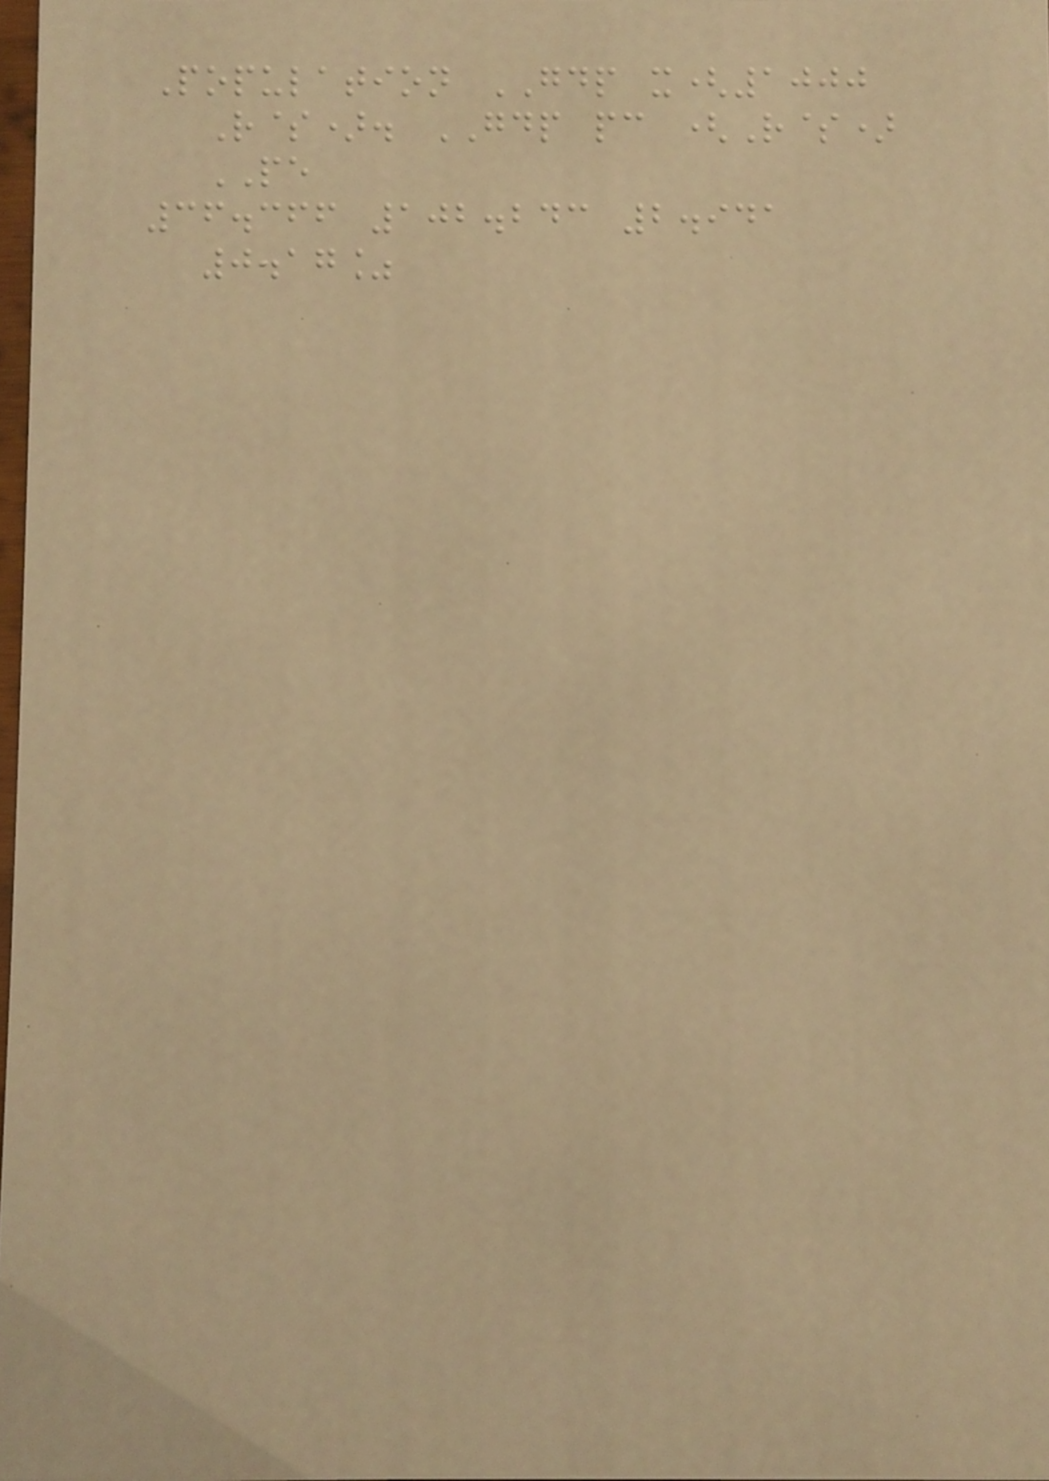Population GDP x(1000
R$). GDP pc (R$)
PE
36.366 102.243 2.941
0.17%
